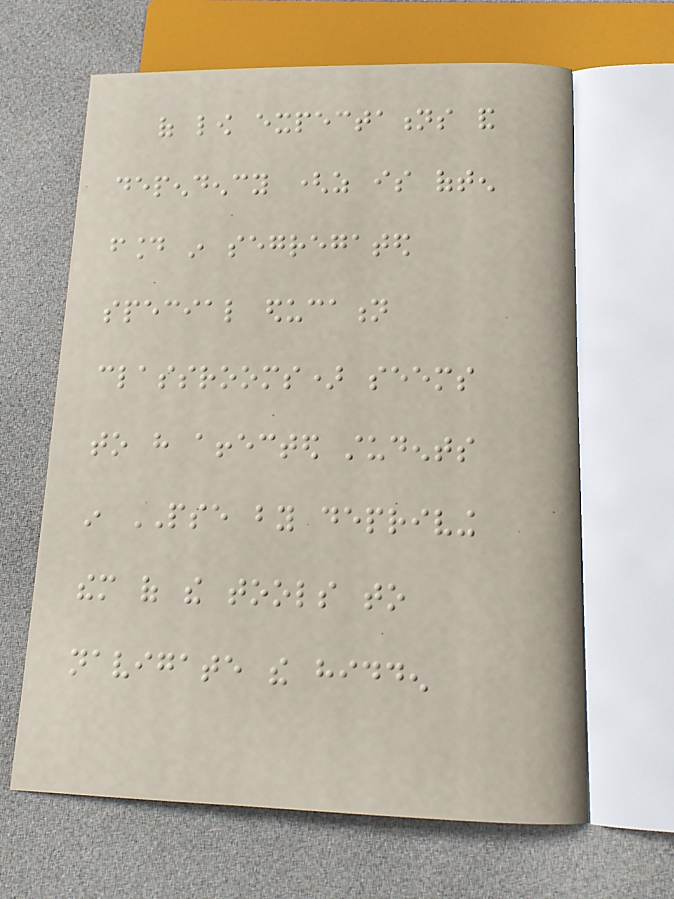of low expectations and
dependency (as is often
found in segregated
special education
classrooms) seems
to have affected students
in PSE by depriving
them of the tools to
navigate the hidden
